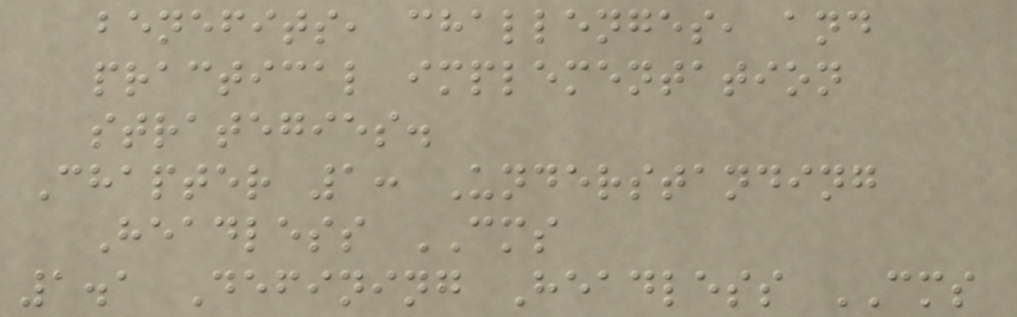benefits, challenges, and
practical implementation
strategies.
Chapter 1: Understanding
Headless CMS
1.1 Defining Headless CMS
